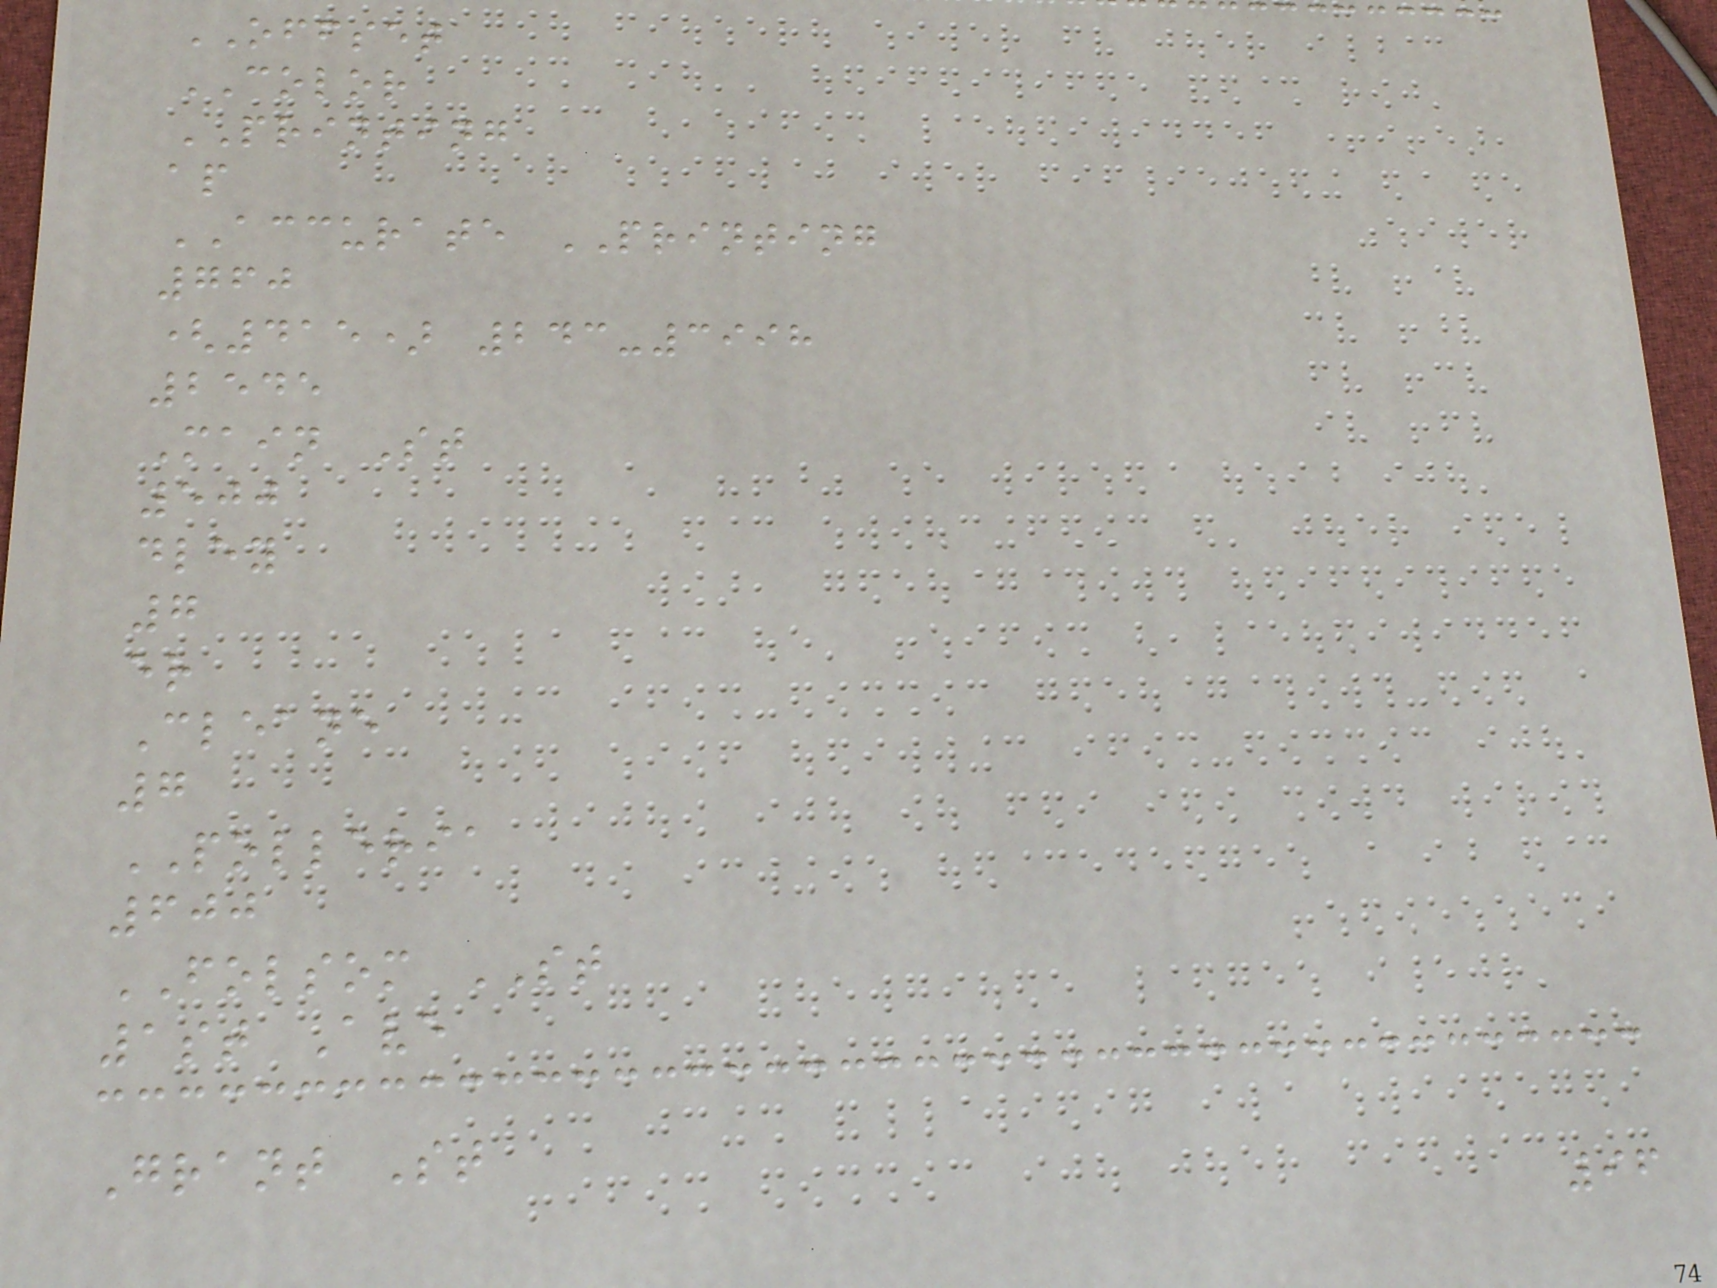OFFSET
COLOR
PRINTING
ap
ACCURATE PRINTING
760
(415) 243-3998
2545
Main St
500
dley
7
er
Cleane
7
POLLERIA
600
FOLSOM ST
1st Ave
Grant St
96
